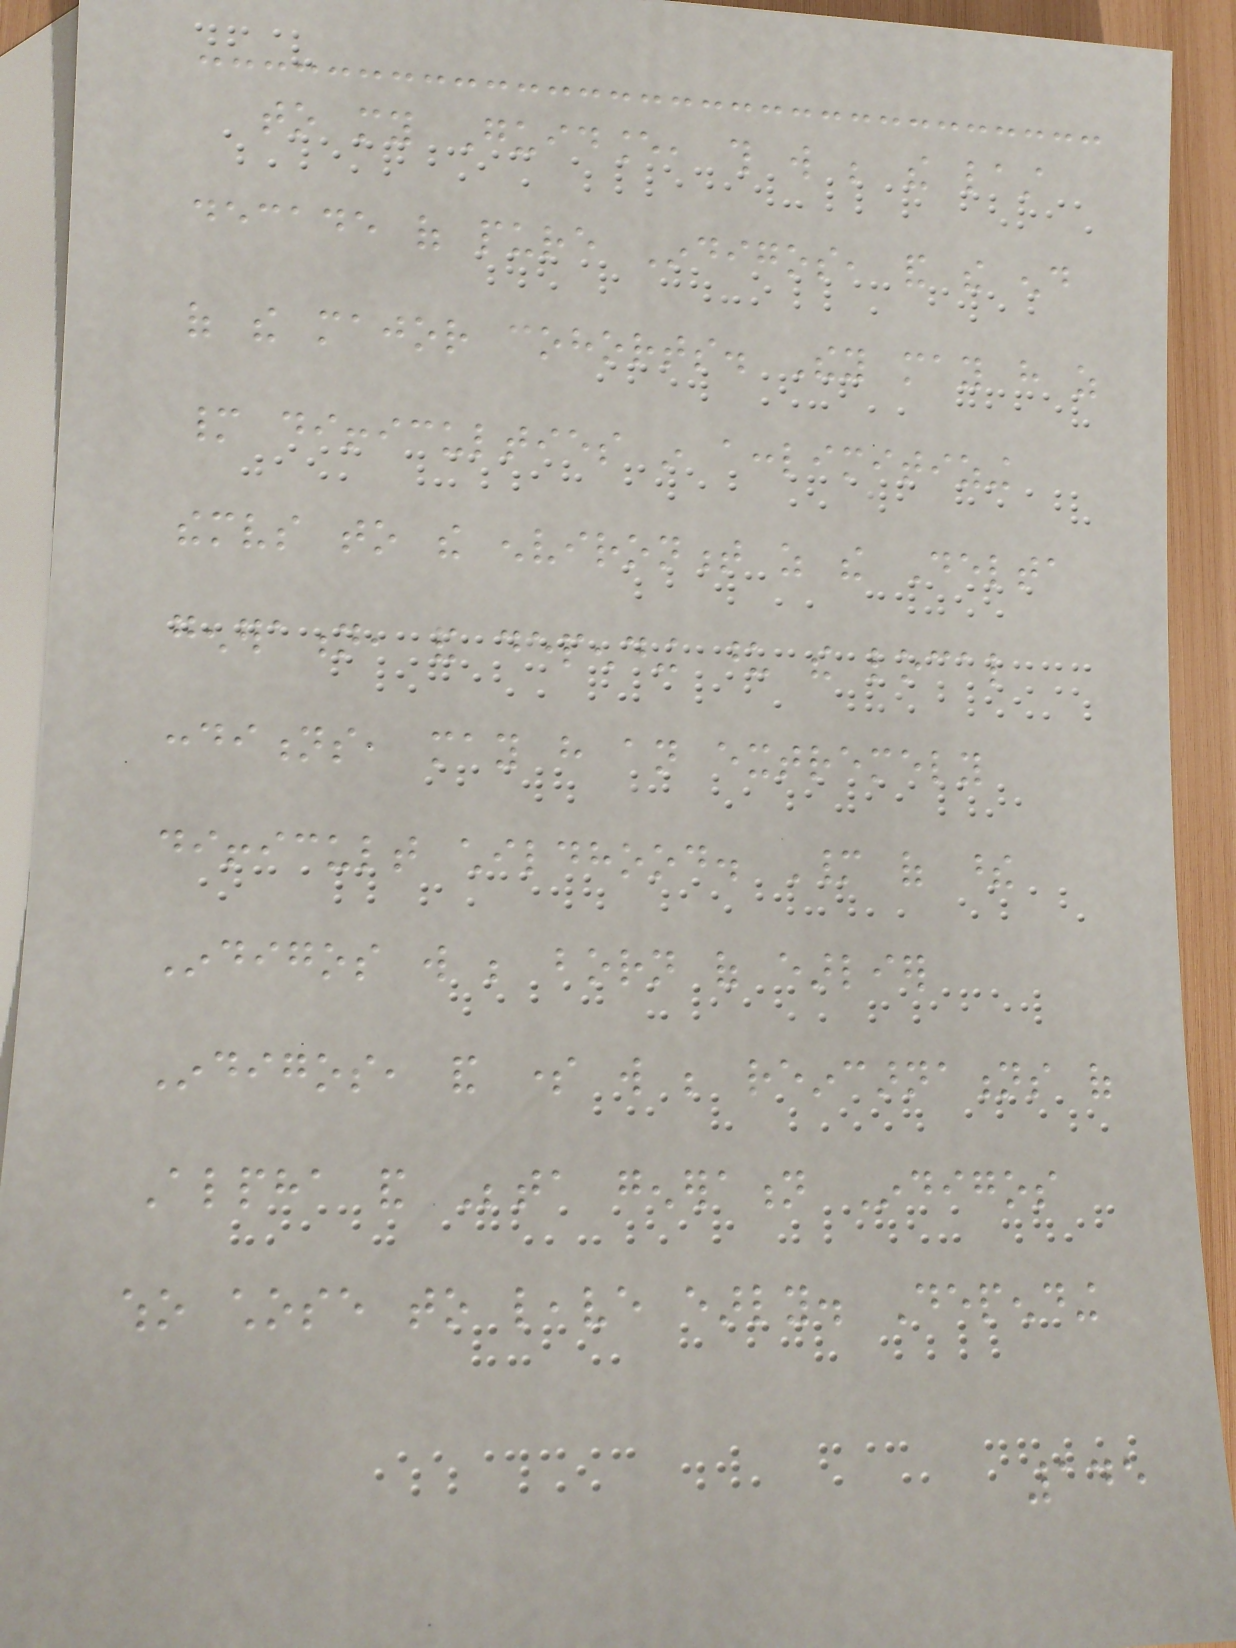to my Guidance, this will be the last
decade of pure Indigos, and the end
of the major cohorts. They may have as
many difficulties in acclimitizing
themselves to the environment as the Delta
generation, and depending upon the local
conditions, may have an extremely
difficult childhood. Many of these
Indigos will be born of earlier
Indigos, and some will be reincarnations of
Alpha and Beta generation Indigos
who chose to leave early. Depending
145
